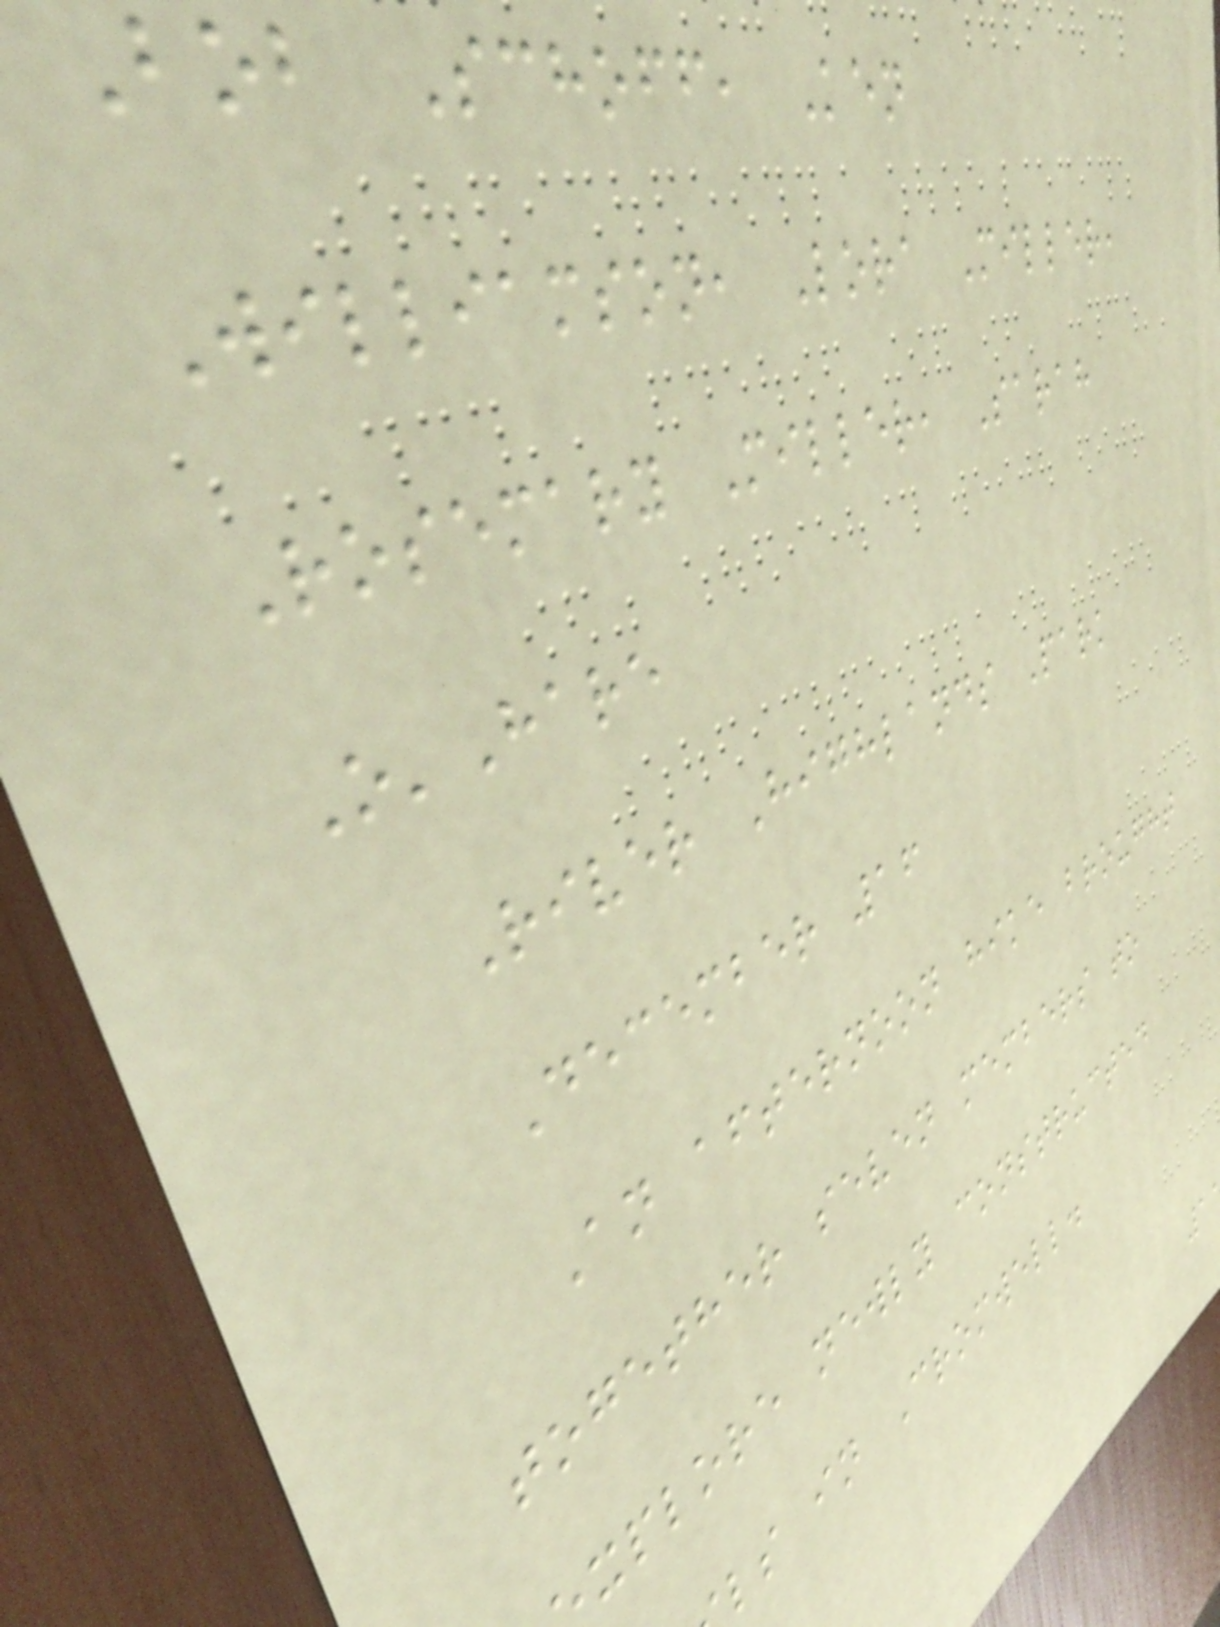Bob Schoff, Ken
Williamson, Lora Miller,
Rosemary Miller, Sarah
O'Hare
River Highlands Park
December 16
An afternoon hike brought
together seven members to
xplore newly constructed
ls in Cromwell.
